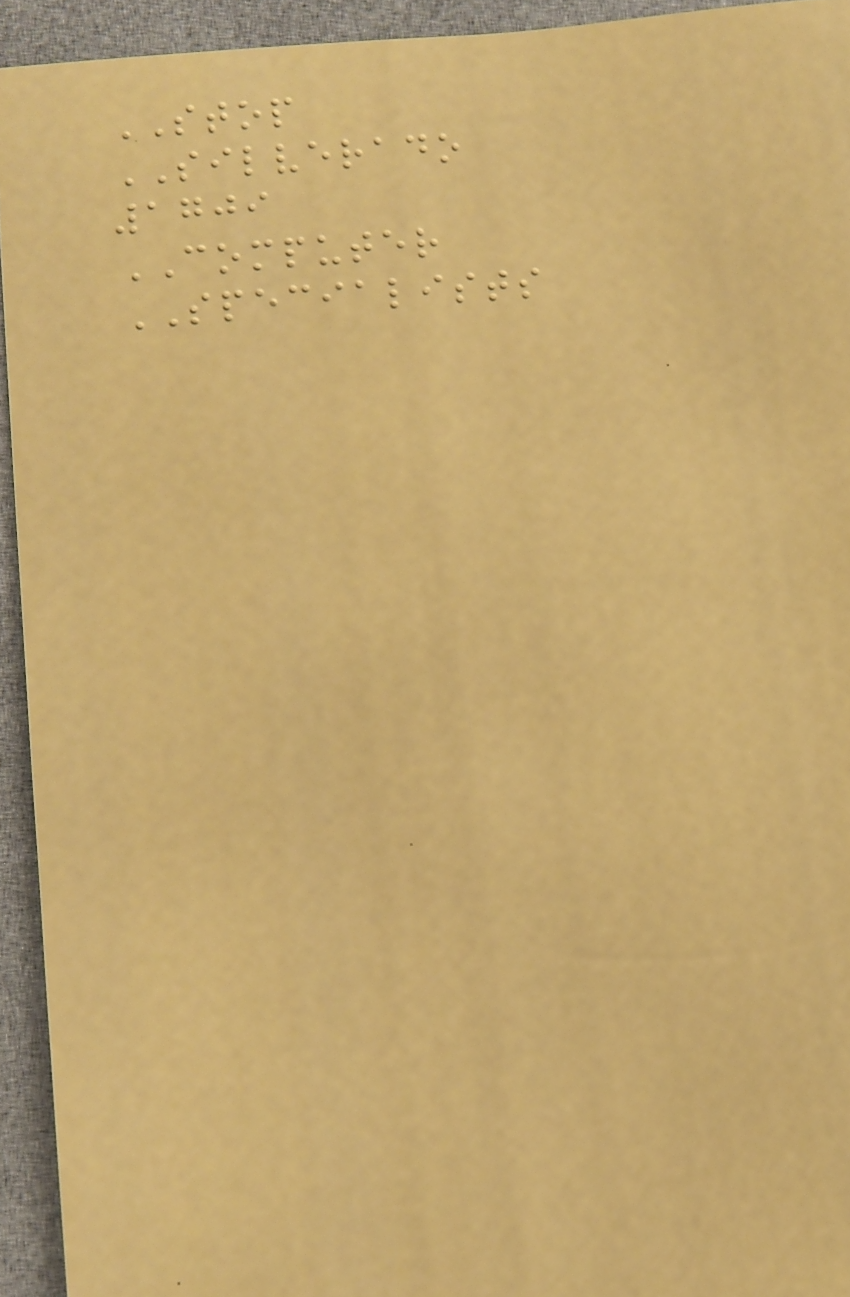STOP
SILVERADO
1709
COMPUTER
SPECIALISTS
